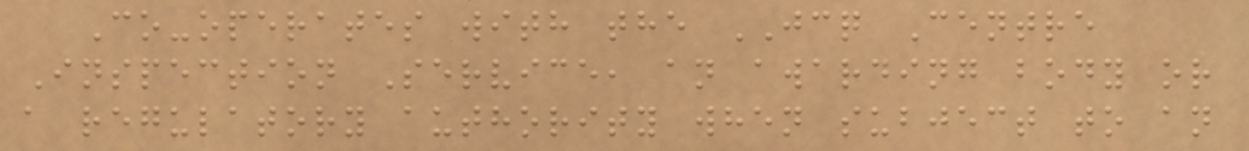Co-operates with the JCQ Centre
Inspection Service, an awarding body or
a regulatory authority when subject to an
